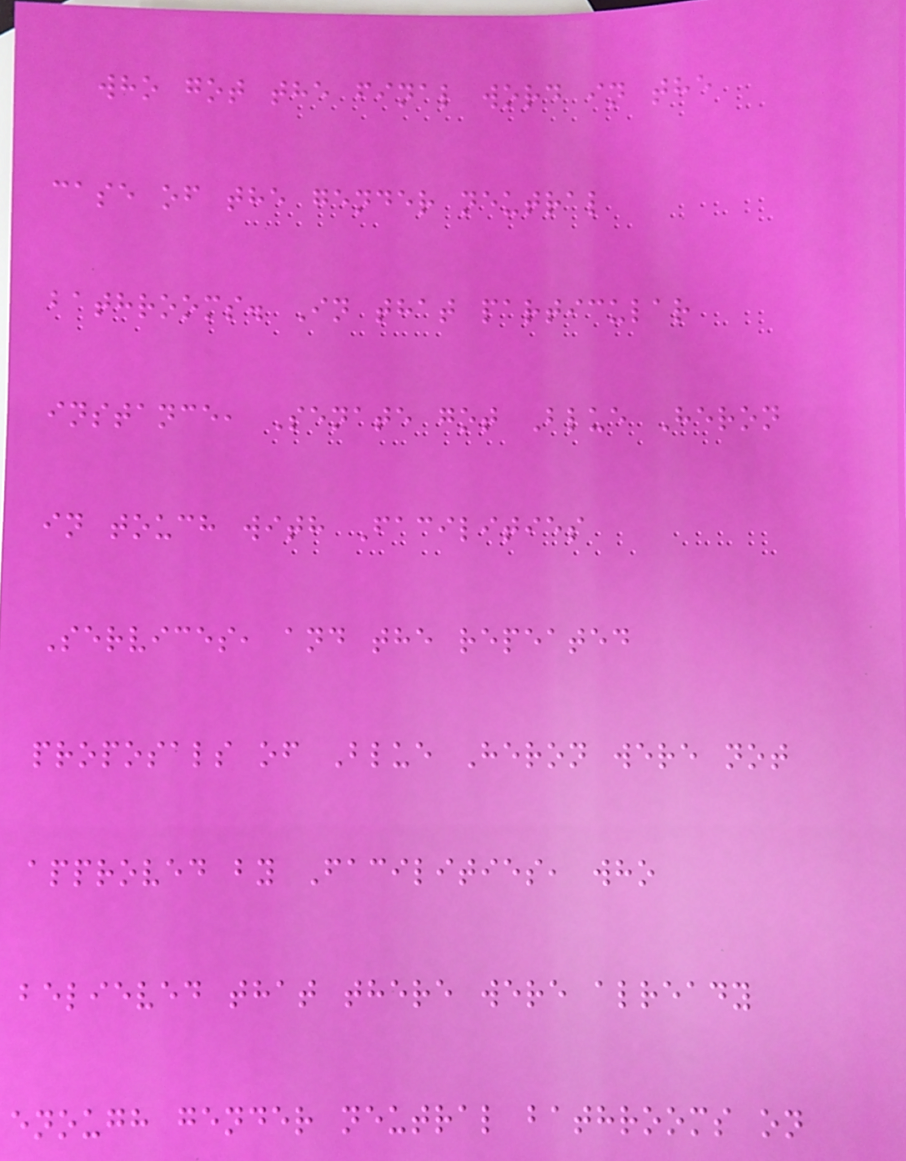who got the final word in the
case of the gender neutral
bathrooms. In that particular
instance, Senate got Blue Heron
in touch with Facilities
Services, and the repeated
proposals of Blue Heron were not
approved by Facilities, who
believed that there were already
enough gender neutral bathrooms on
